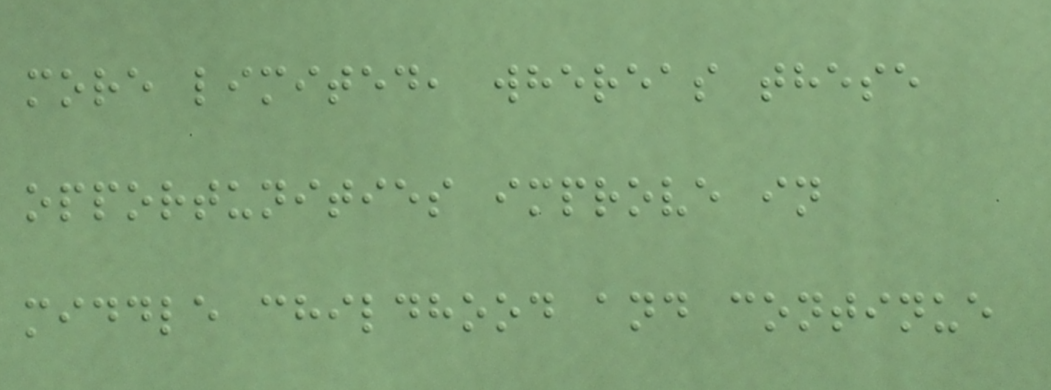more limited, whereas these
opportunities improve in
middle childhood and continue
